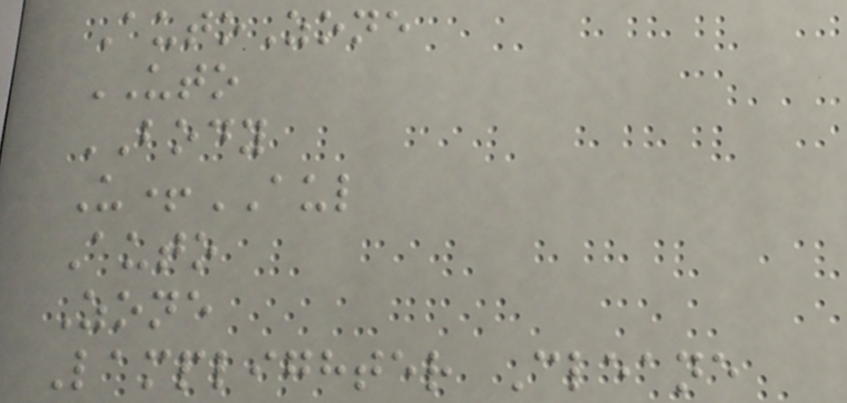AutoZone
UTO
BODY
U+AUL
Auto
Zone
Lamplighter Cleane
